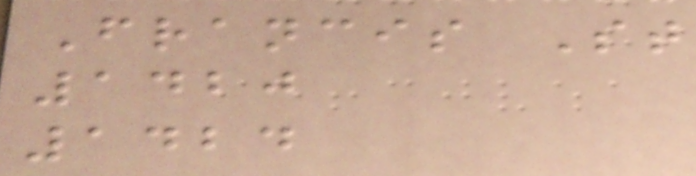Francis St
1420
1424
